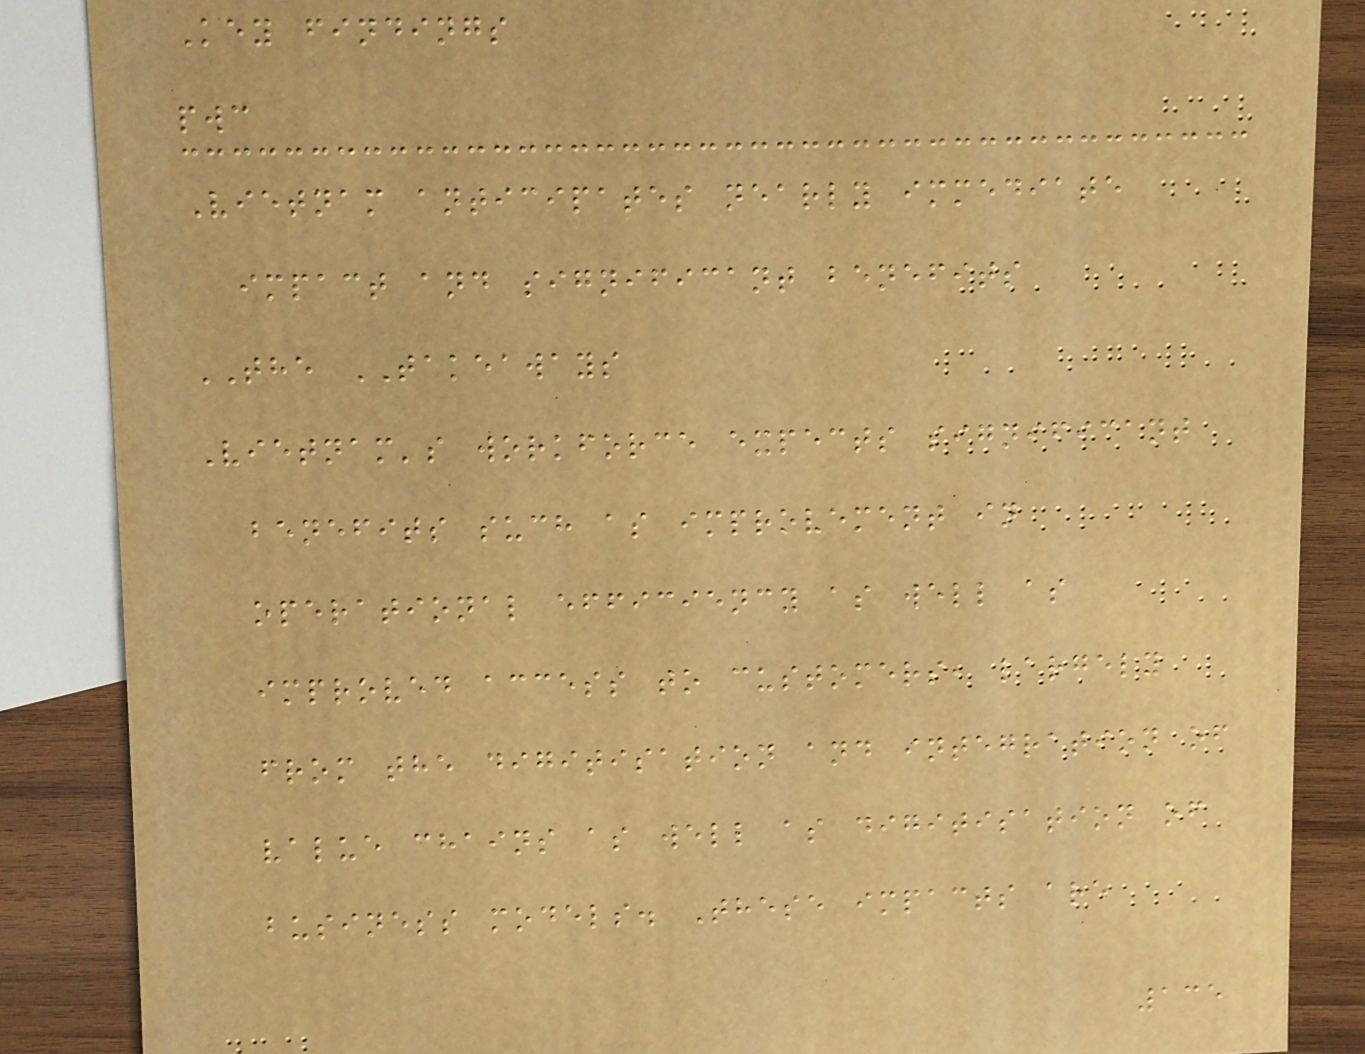Key findings
pwc
Vietnam anticipates nearly immediate
impact and significant benefits
THE TAKEAWAYS
Vietnam's workforce expects significant
benefits such as improvement in
operational efficiency as well as
improved access to customers, largely
from the digitisation and integration of
value chains as well as digitisation of
business models. These impacts are
135
